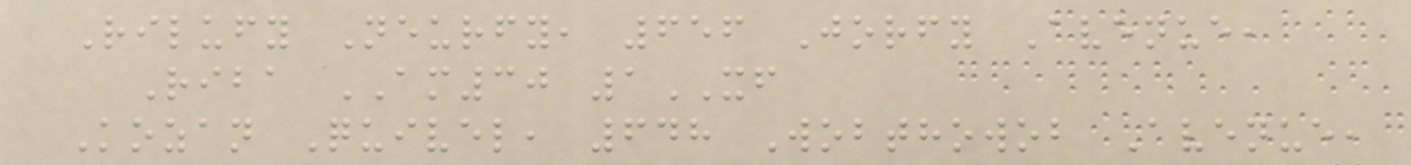Rilufy Neurfy, 656 Jorfy Avenue,
Riba AM30 1XF
Kozan Quivel, 648 Wobthowob Avenue,
